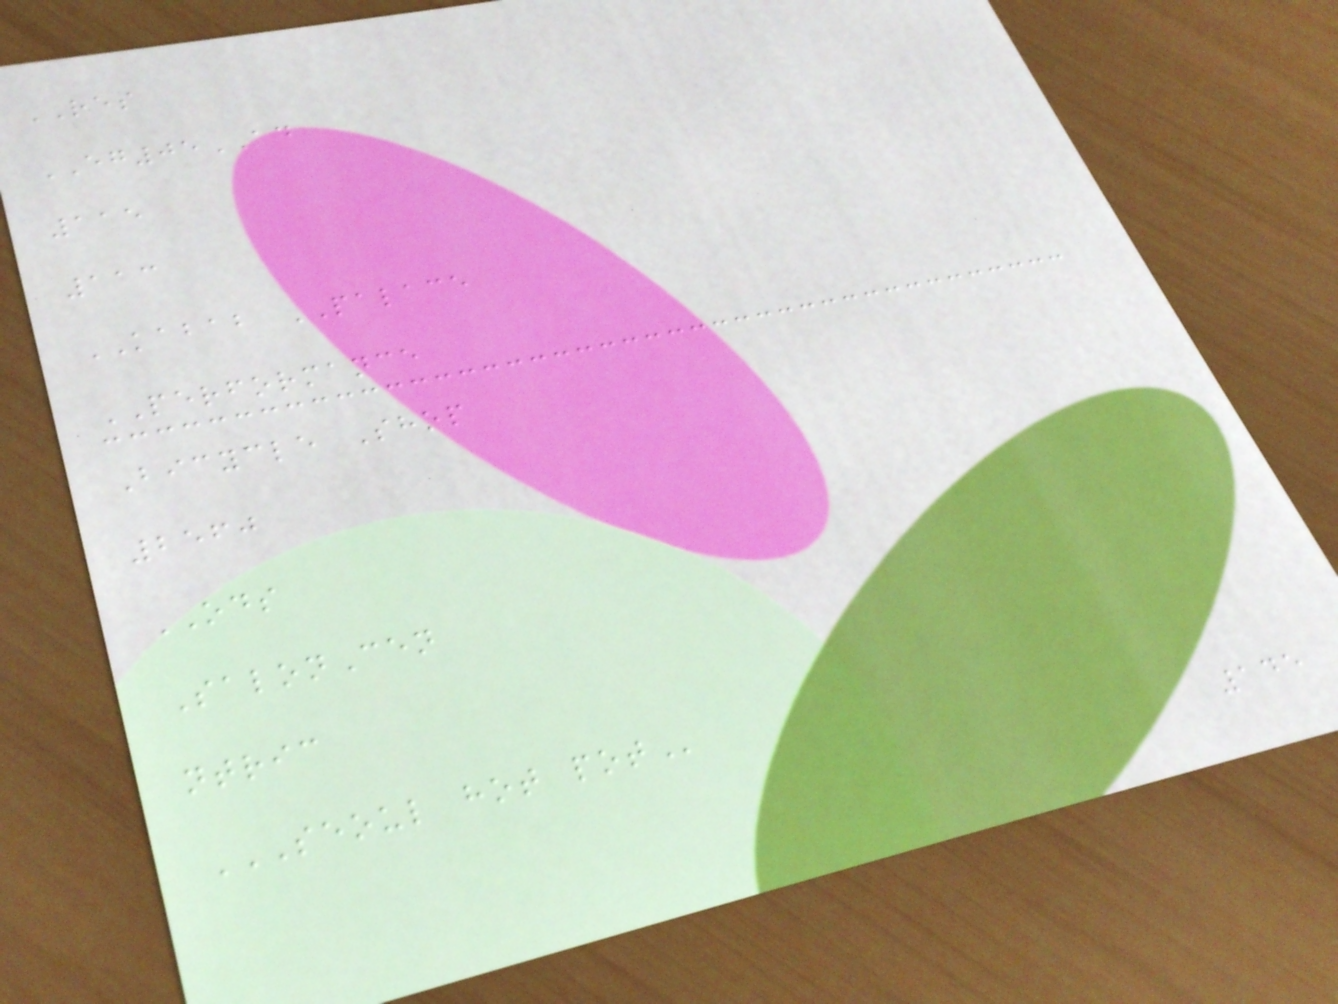RES
EG05AD
115
113
KABAB PALACE
PERFORMANCE
Bicycle Shop
2560
ODS
SalonCen
ntric
SEOUL HOT POT
145
